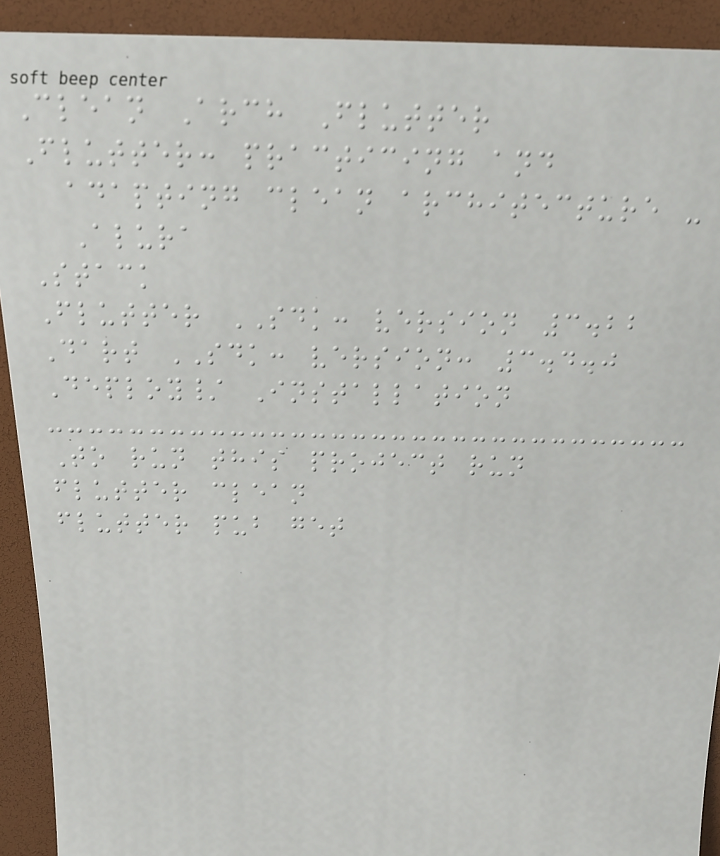Clean Arch Flutter
Flutter: practicing and
adapting clean architecture -
Alura
Stack
Flutter SDK: version 3.22
Dart SDK: version: 3.4.0
Deploy/ Installation
To run this project run
flutter clean
flutter pub get
